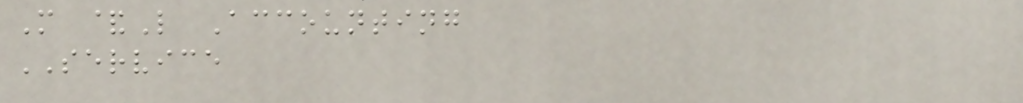M &L Accounting
SERVICE
